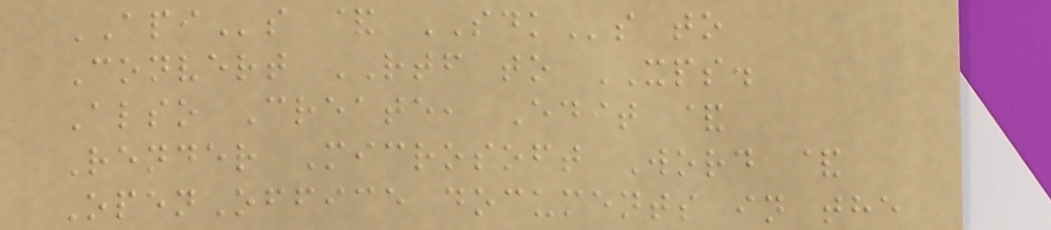APIs & SDKs to
Convert RTF to XPS.
Also Create, Edit &
Render Microsoft Word &
OpenOffice documents in the
